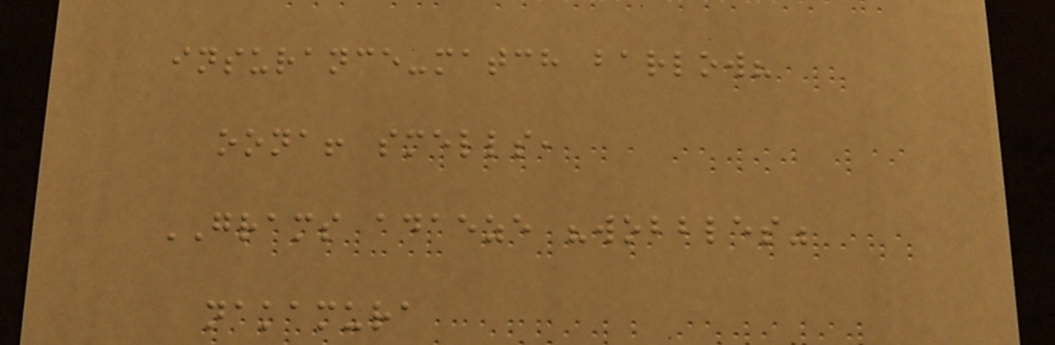insurance-match barlow?
oona! smells,
GRAMS adaeze "wobbles"
nakamura
